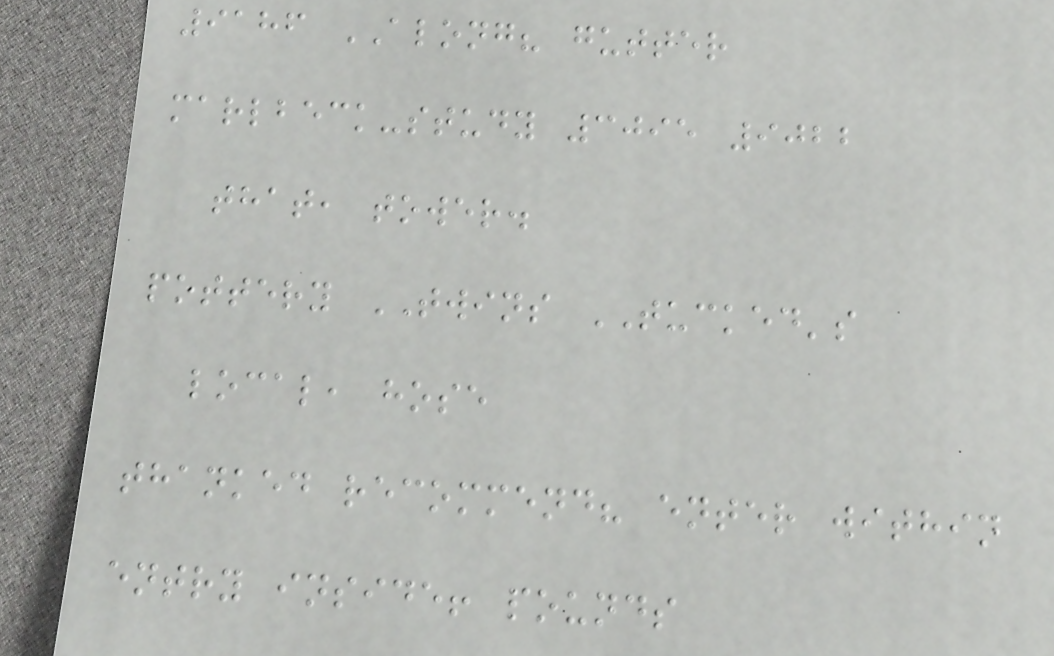9186 ALONG? gutter
marlbeck-study 3095 9022
that, tower.
pottery TWINS TUCKED's
local, hose
thanked recommend? enter within
entry inside! pounds
